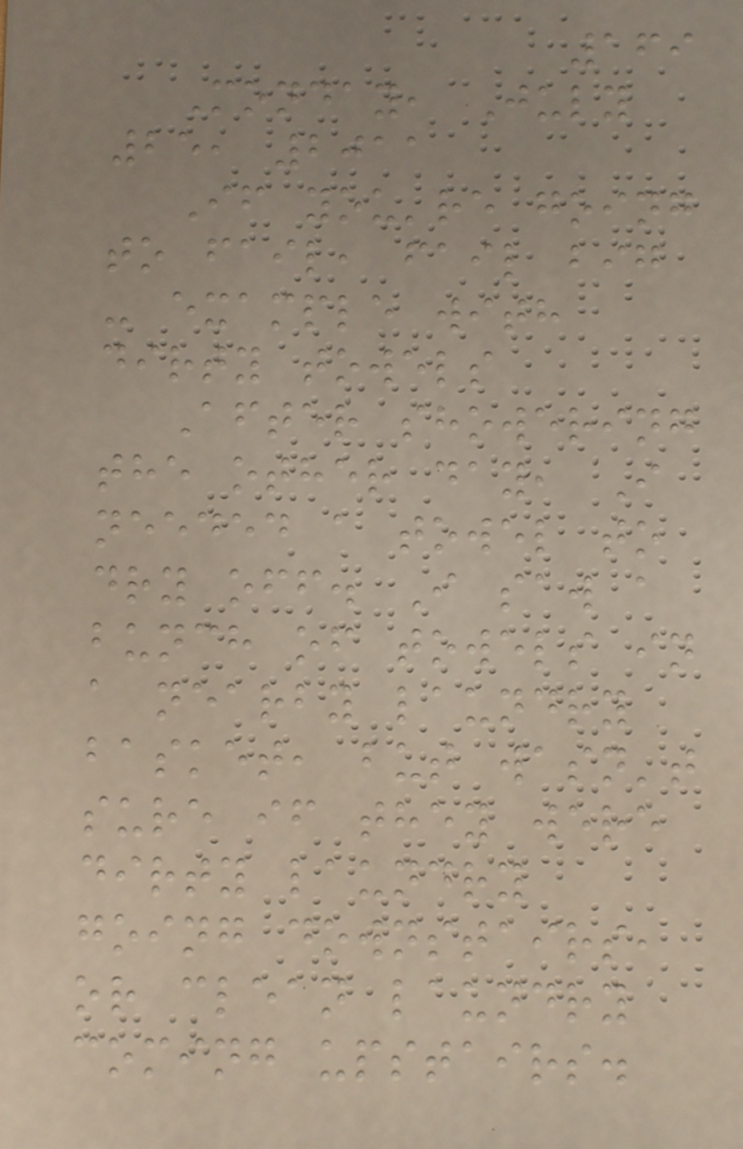169
Monday, July
25, 2011
If you're going
to fail, fail big
- example with
dirty towels
After showering
the other day, I
needed a towel to
dry off. I saw a
bunch of towels in
a nearby laundry
basket, but wasn't
sure if they were
dirty laundry
going downstairs,
or clean laundry
coming upstairs.
